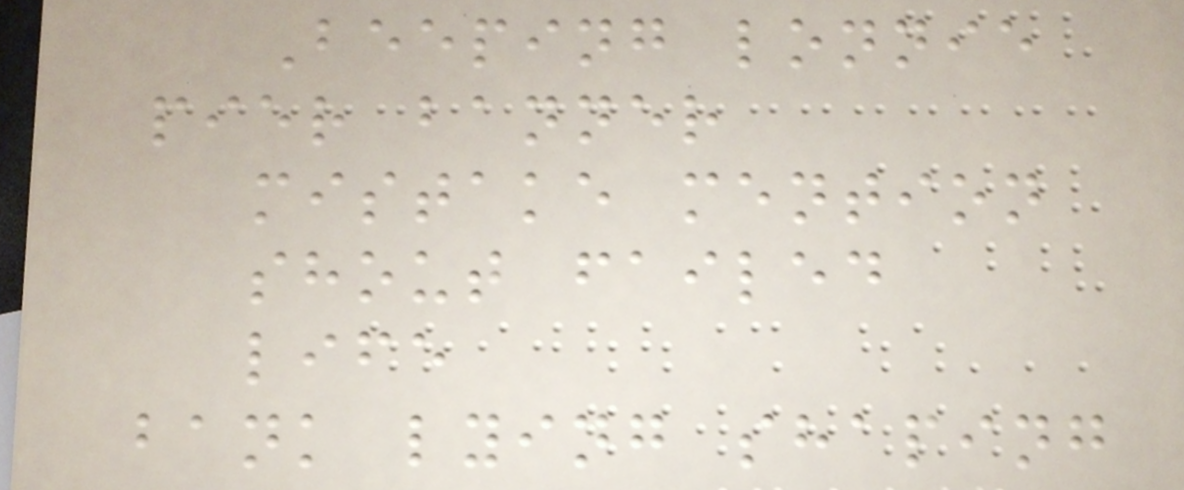Beeping lonnie
pier banner
mistake mention
shout failed
life
bank lying shaping
